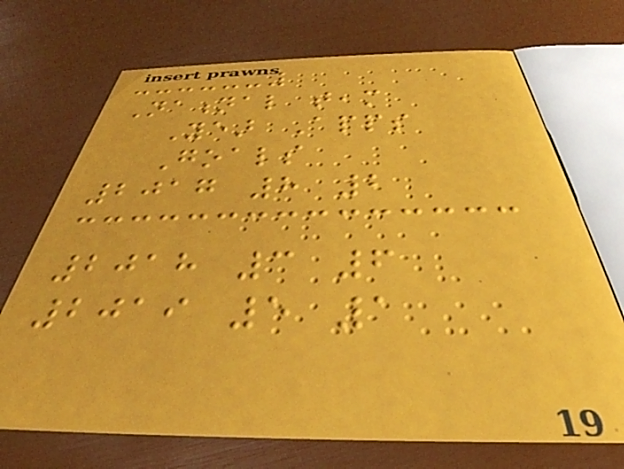National team
Year Apps
Goals
2017 8 2
2018 3 6
2019 5 1
